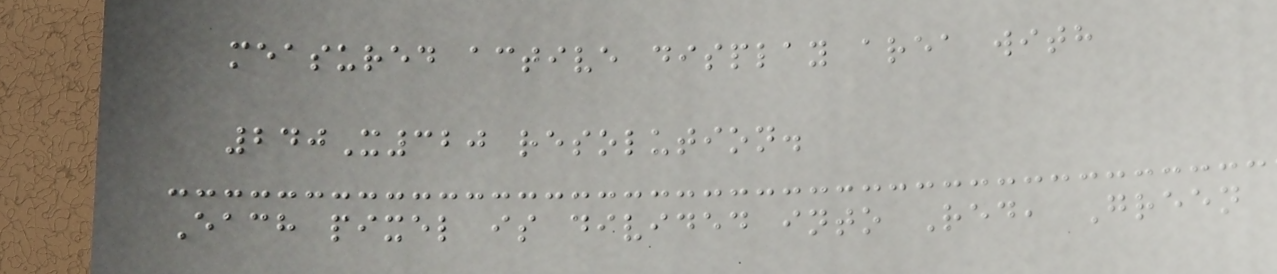measured active display area with
240X320 resolution.
Each pixel is divided into Red, Green
